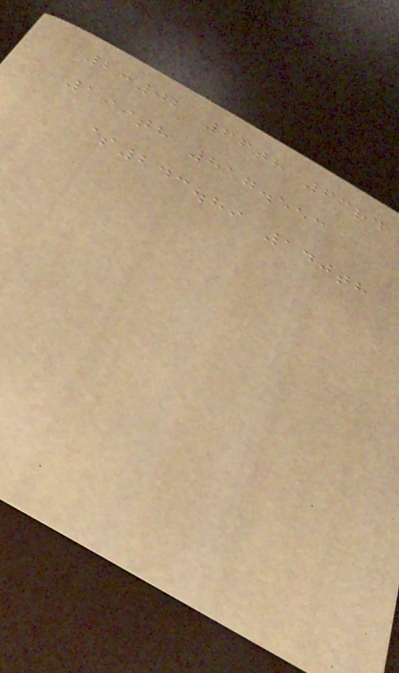2:02 66th 63rd
199th 817.553
$243.89 140th
